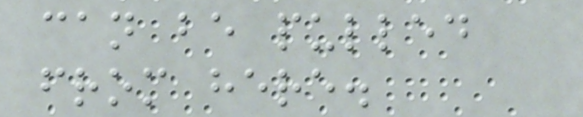can be pulled
from here.
